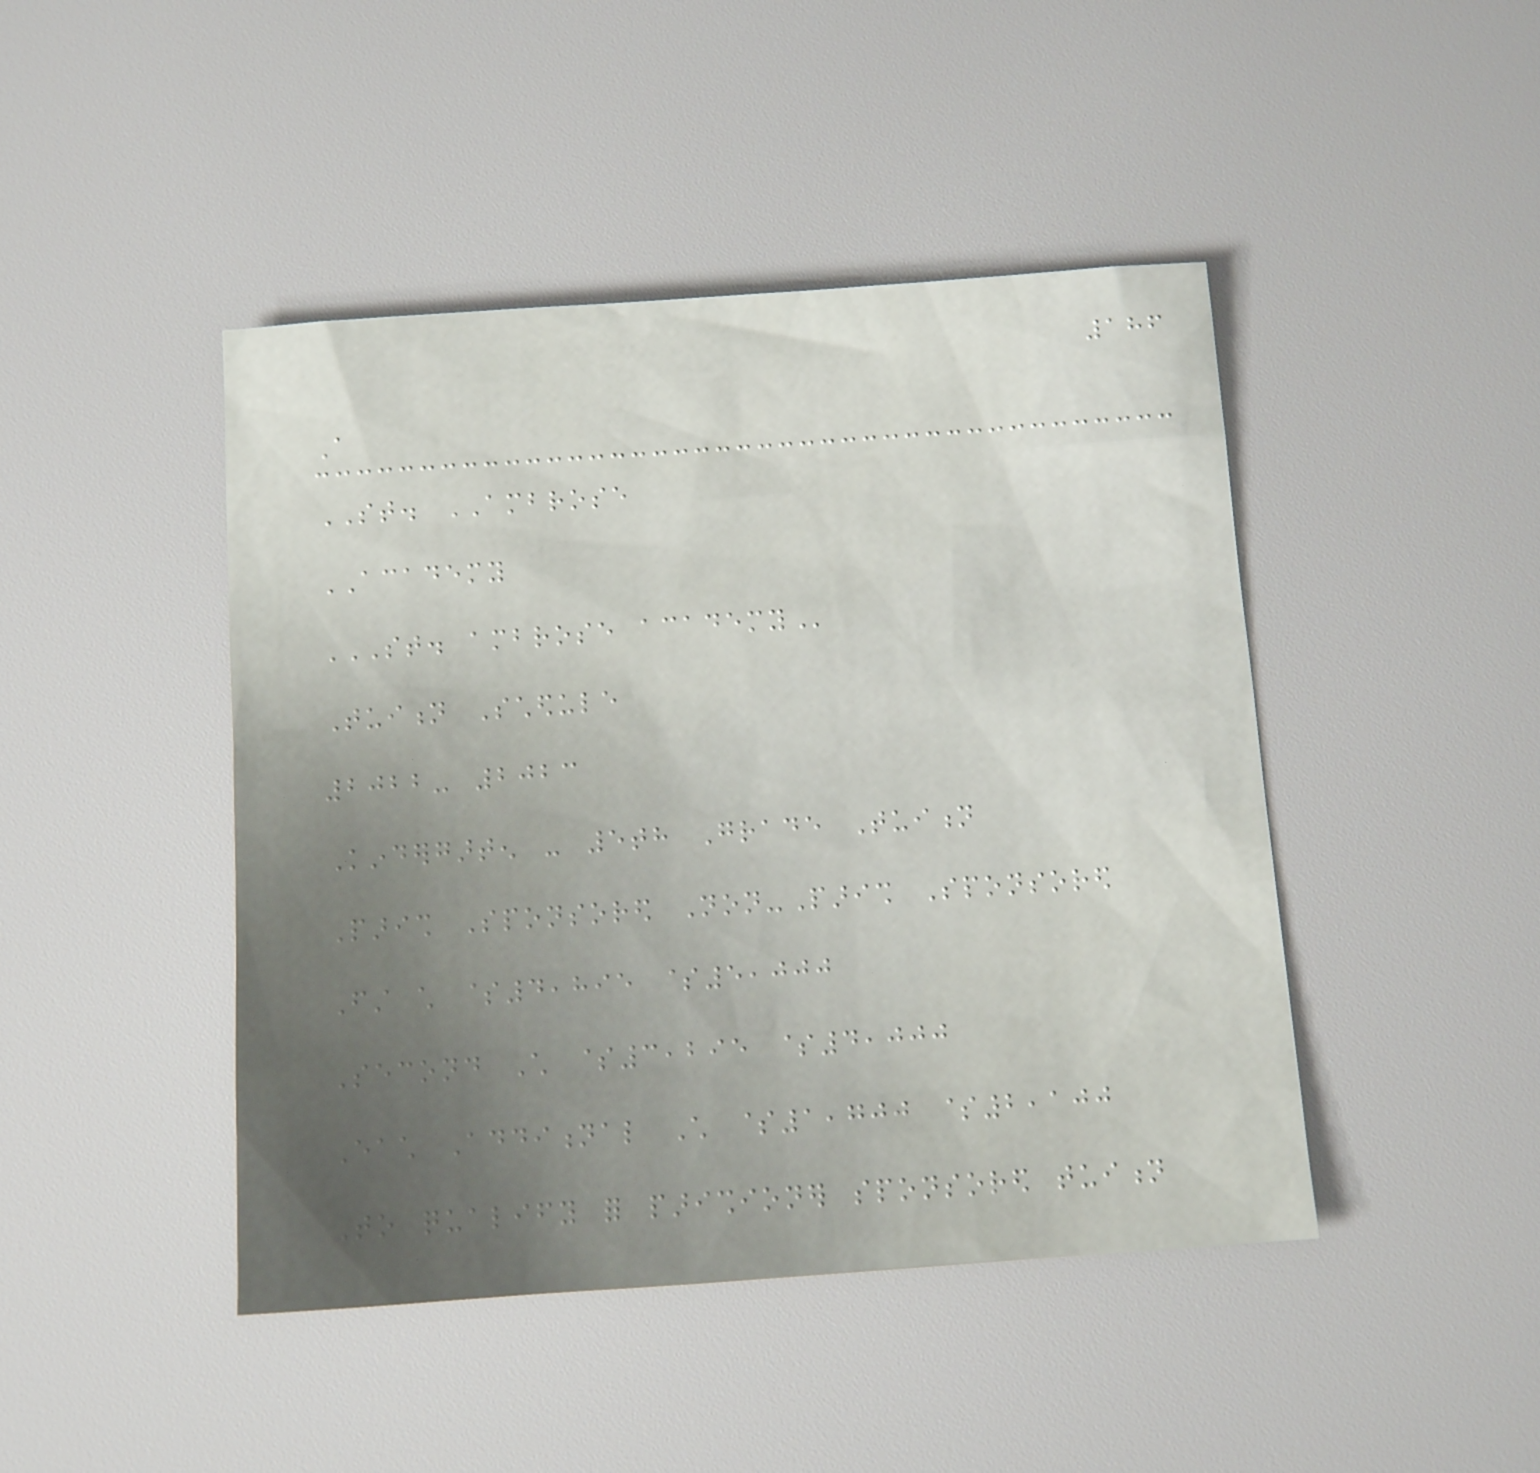186
A
ST. AMBROSE
ACADEMY
ST. AMBROSE ACADEMY
Tuition Schedule
2022- 2023
Kindergarten - 5th Grade Tuition
Parish Sponsored Non-Parish Sponsored
First child $4,895 $5,000
Second Child $3,295 $4,000
Each Additional Child $1,700 $2,100
To qualify for parishioner sponsored tuition
